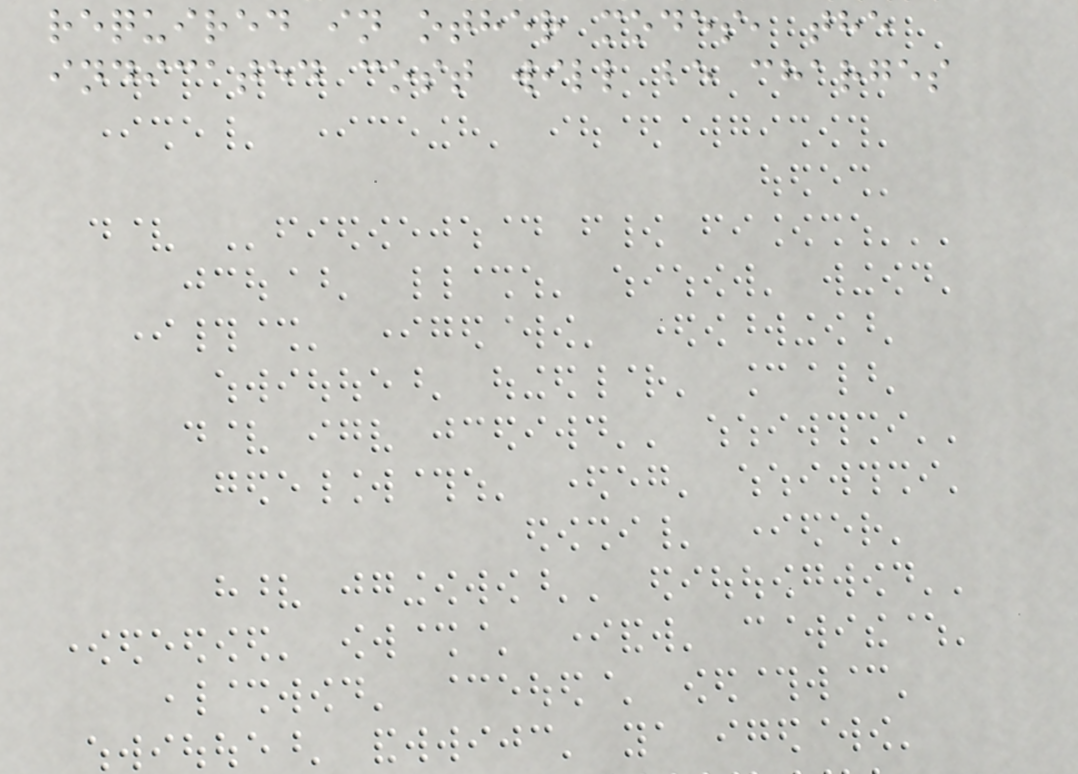required in other modes, the
indicated cost will be charges
